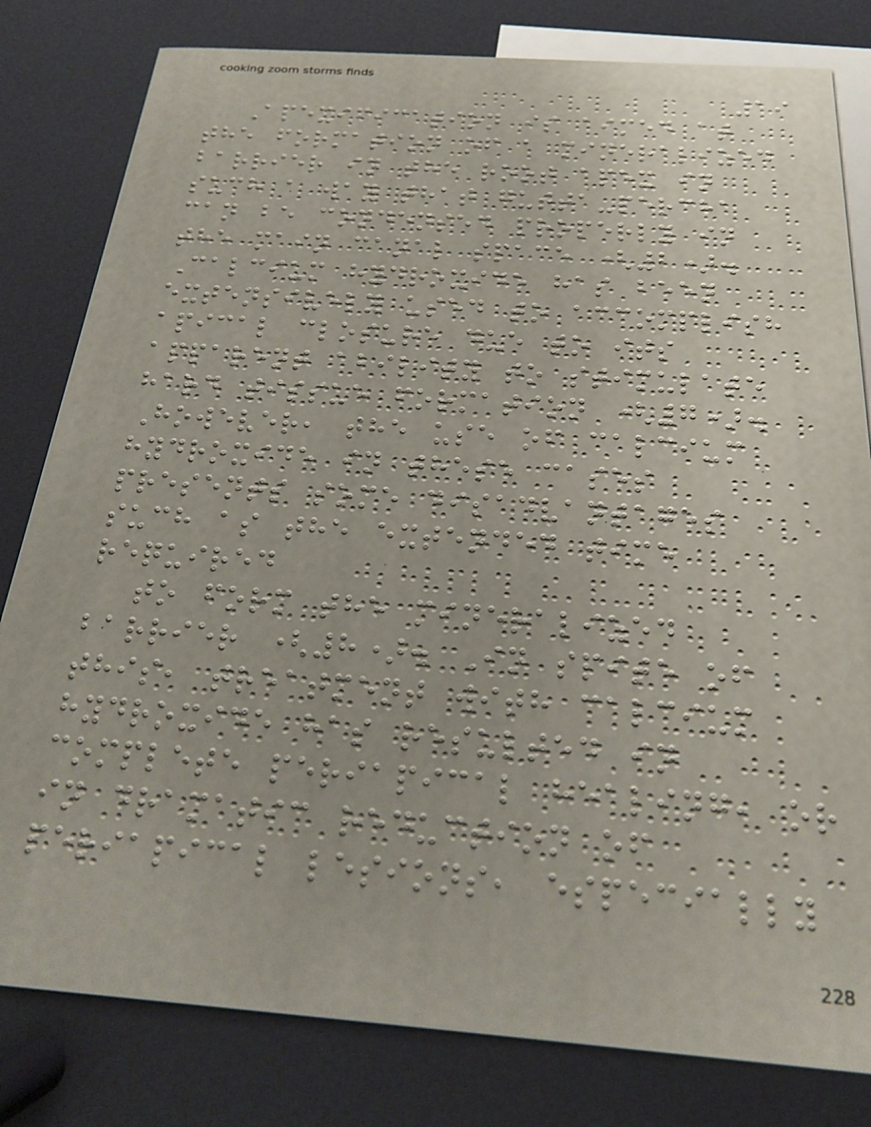19
Apexification is aimed at
the formation of a mineralized
barrier in the root apex in
such a way that gutta-percha
can be condensed properly in
the main canal space (2).
Calcium hydroxide has been
extensively used to accomplish
apical closure due to its
apparent ability to stimulate
hard tissue formation (7).
However, the use of calcium
hydroxide in these cases
presents some disadvantages
such as the extended time
required
to form the mineralized
barrier (8). In spite of
this, treatment with calcium
hydroxide has resulted in
complete periapical healing, or
in dramatic reduction of
periapical lesions, especially
